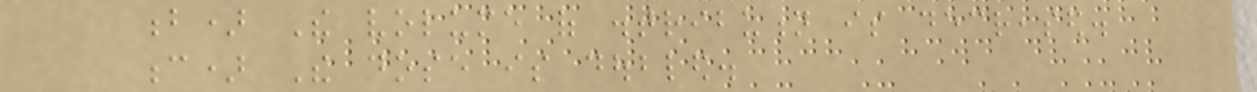b) The volume of distribution is decreased.
c) The dose is doubled.
